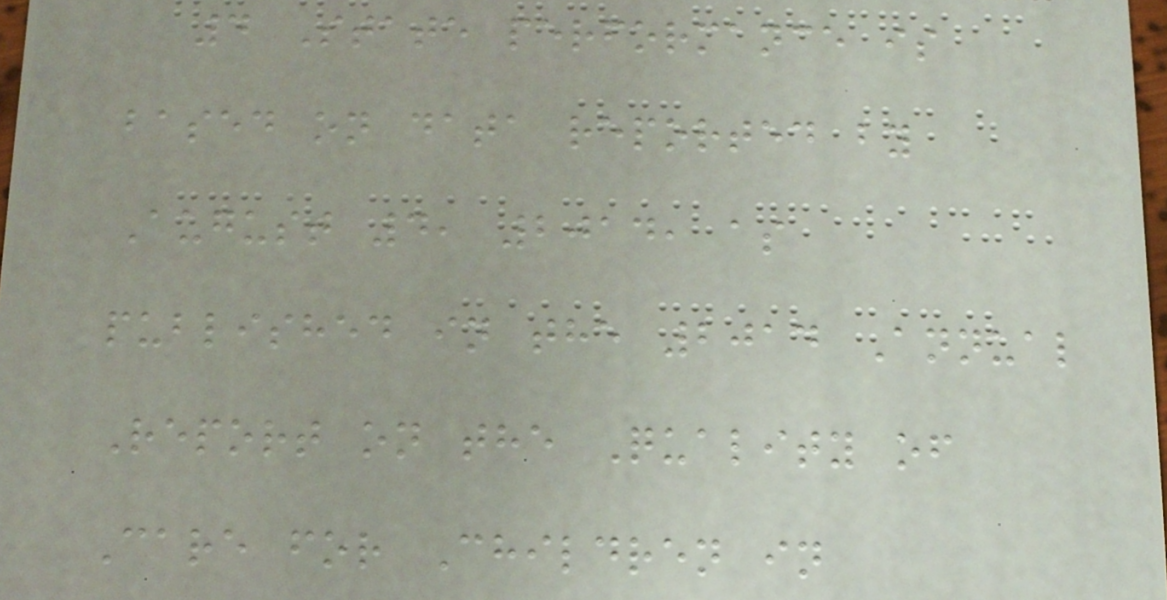4 State performance is
based on data reported by
August 4, 2014, as
published in the 2014 Annual
Report on the Quality of
Care for Children in
